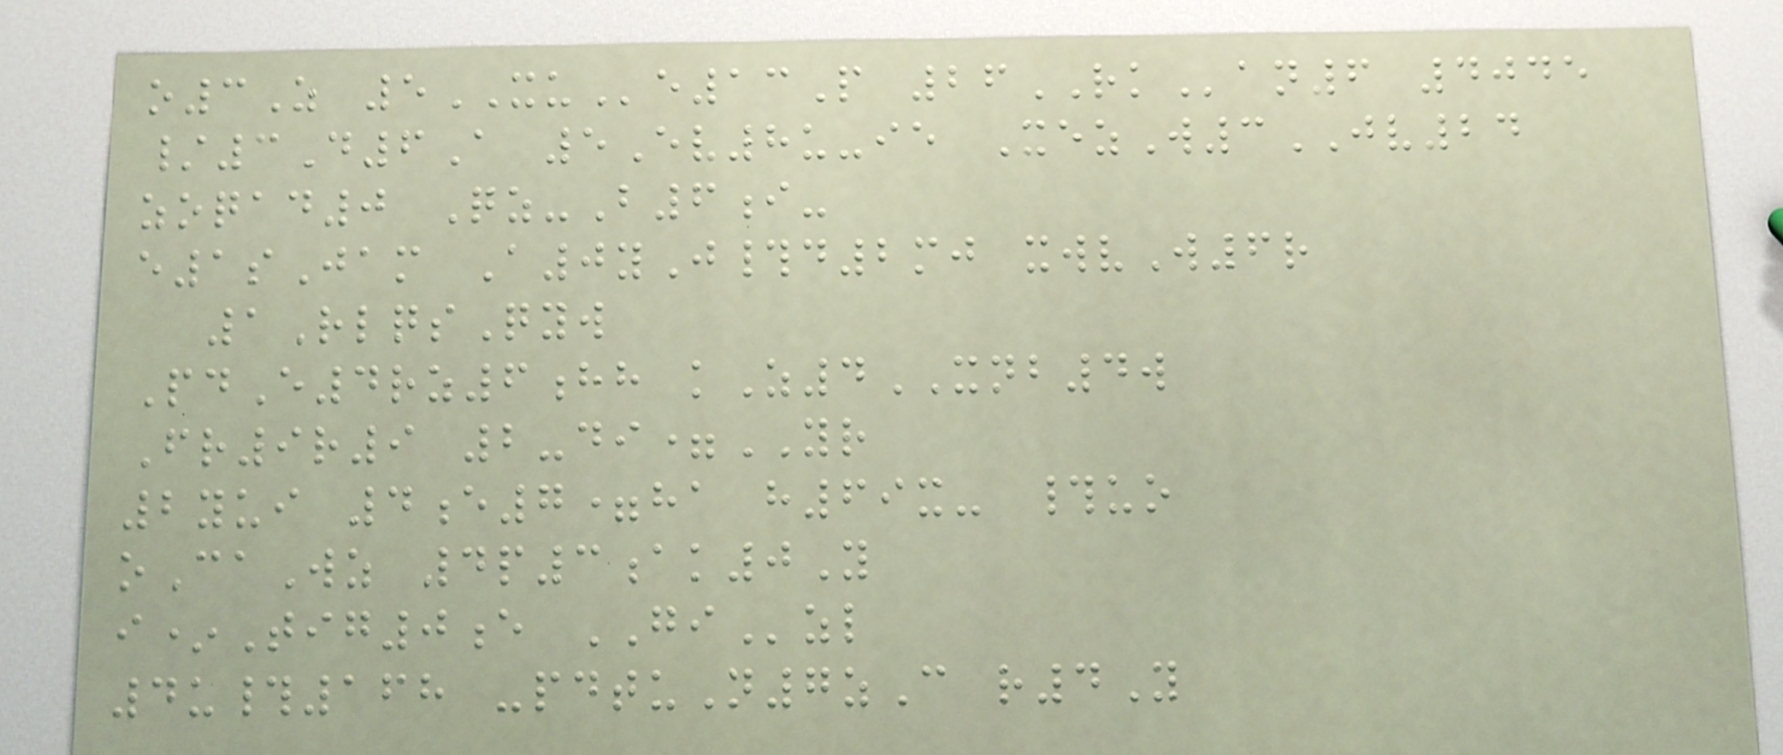o3Z 5XUe13P 26RKan6 4045
/3D6A 5Ev8u-ie XezW3JV24
zoqad0 Qz-B6i-
e1sJam A0yJ#d2mj xwvW6r
1RlqsQyw
PdE4rz6hh kZ4XNB4w
Fr9r9 2-di=YR
2yui 4e7=ha h69x- #uo
oCaWz 4p3ak0Y
i*Tig0e GIzl
4u#168 -pdtuN7zC r4Y
